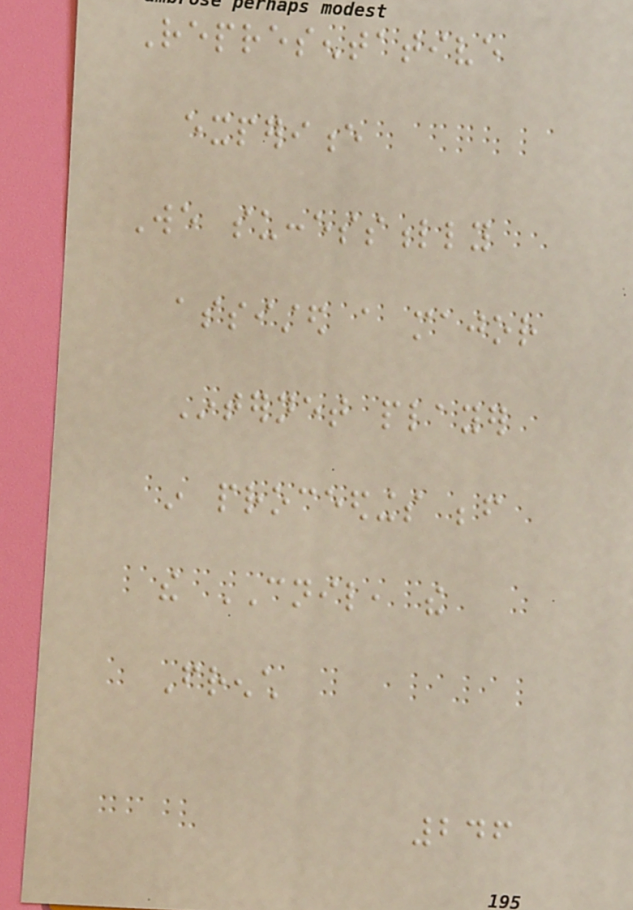Representative
experience
We successfully
assisted a major
Internet player
in proceedings before
the CNIL, the
French
246
